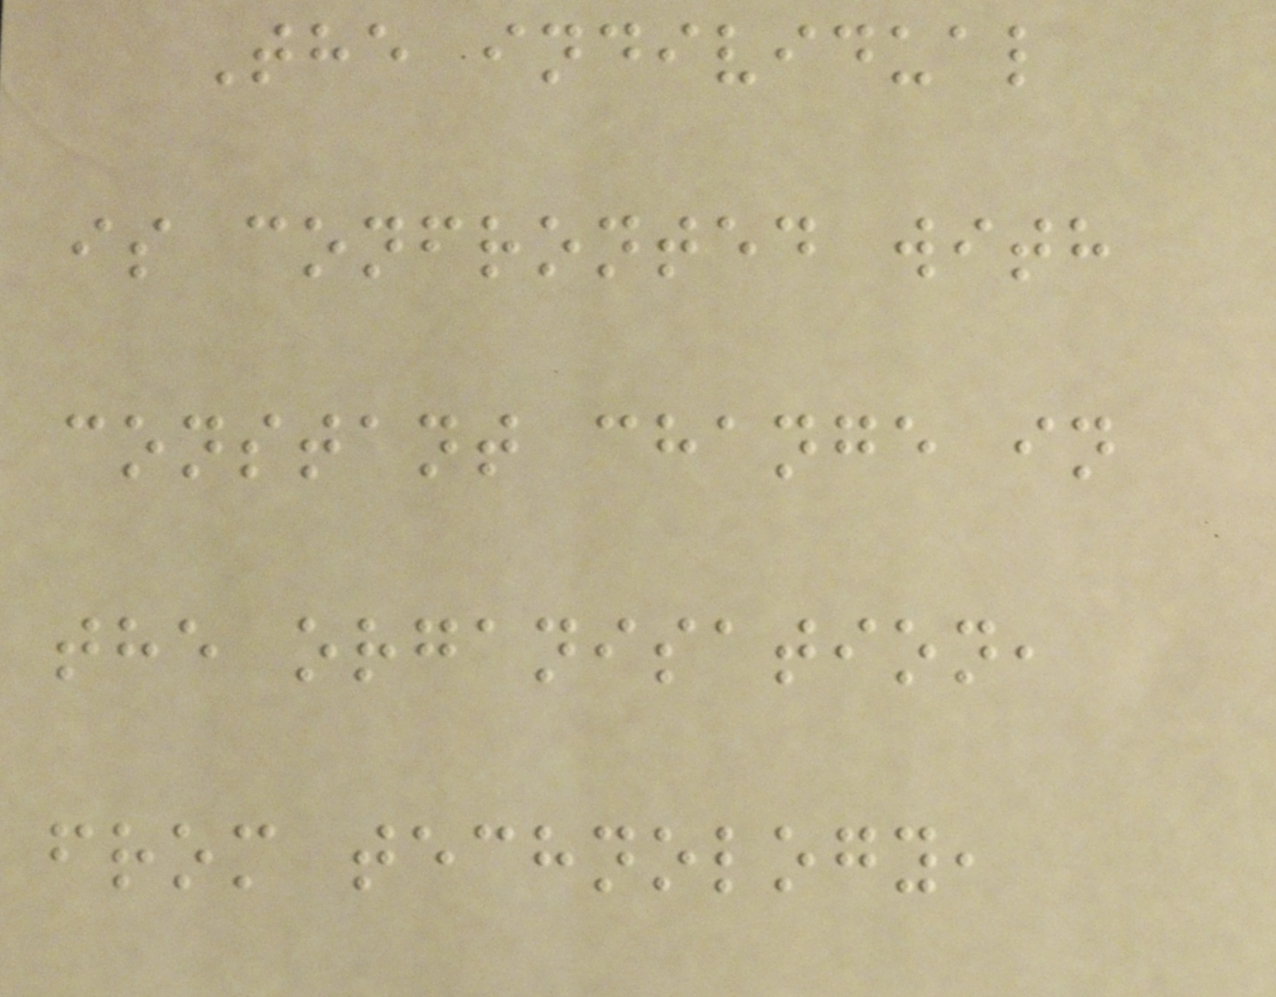The individual
is confronted with
constant change in
the organisation,
from technology,
